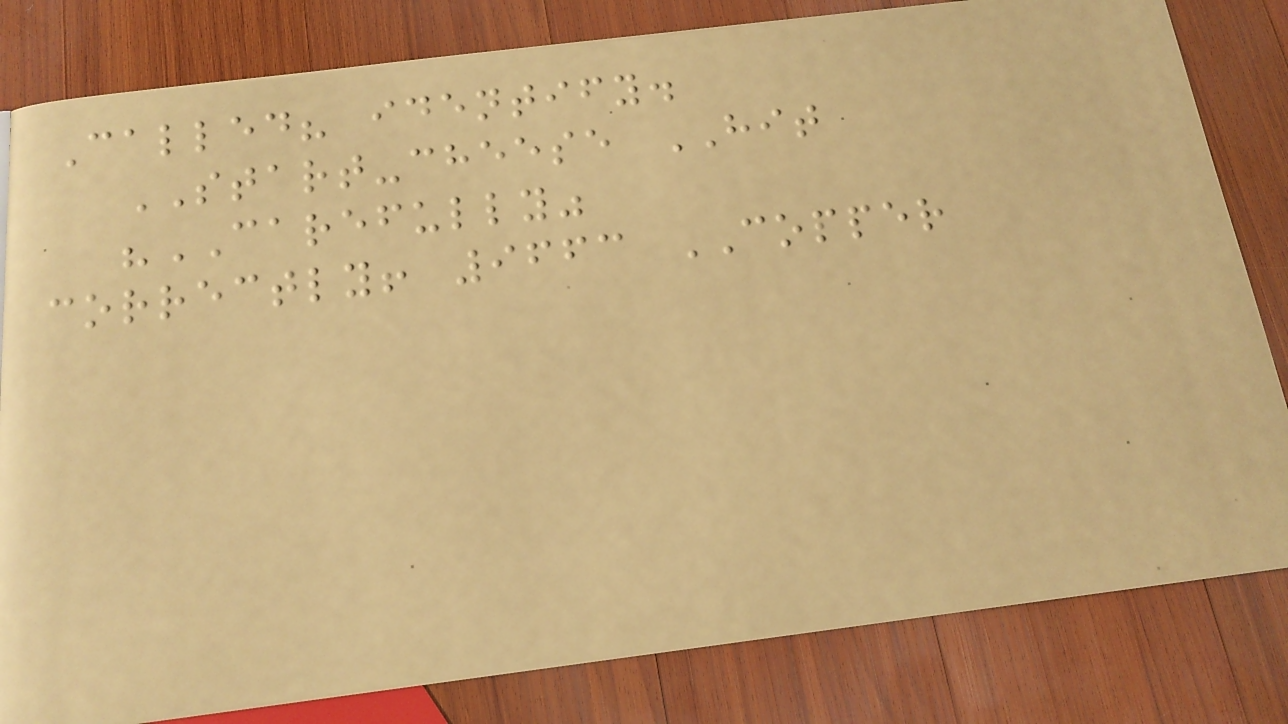Called? identify.
START-cheese HIT
"CAREFULLY"
correctly! 9663 COPPER
